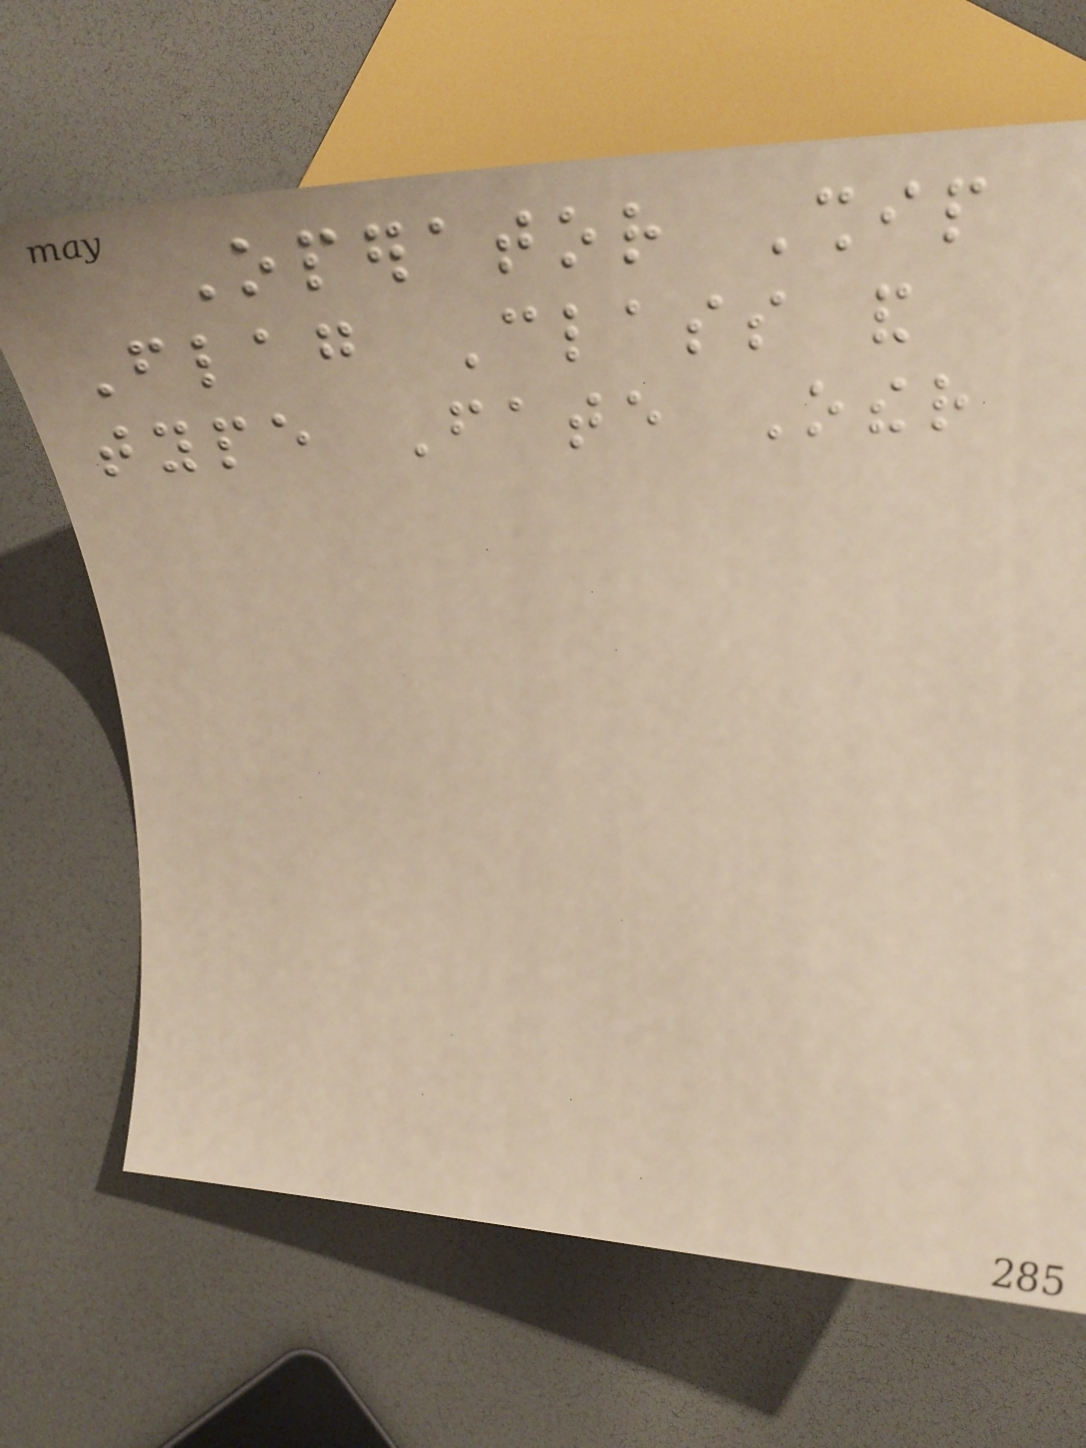Operator Ship
Flag Class and
type Fate Other
